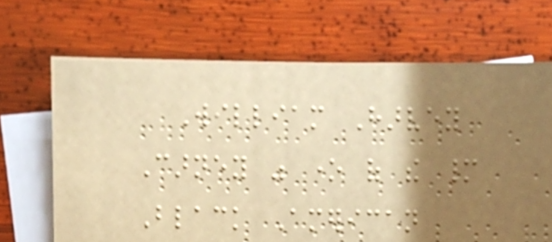William Harvey
Carney was one of the many
Black American
